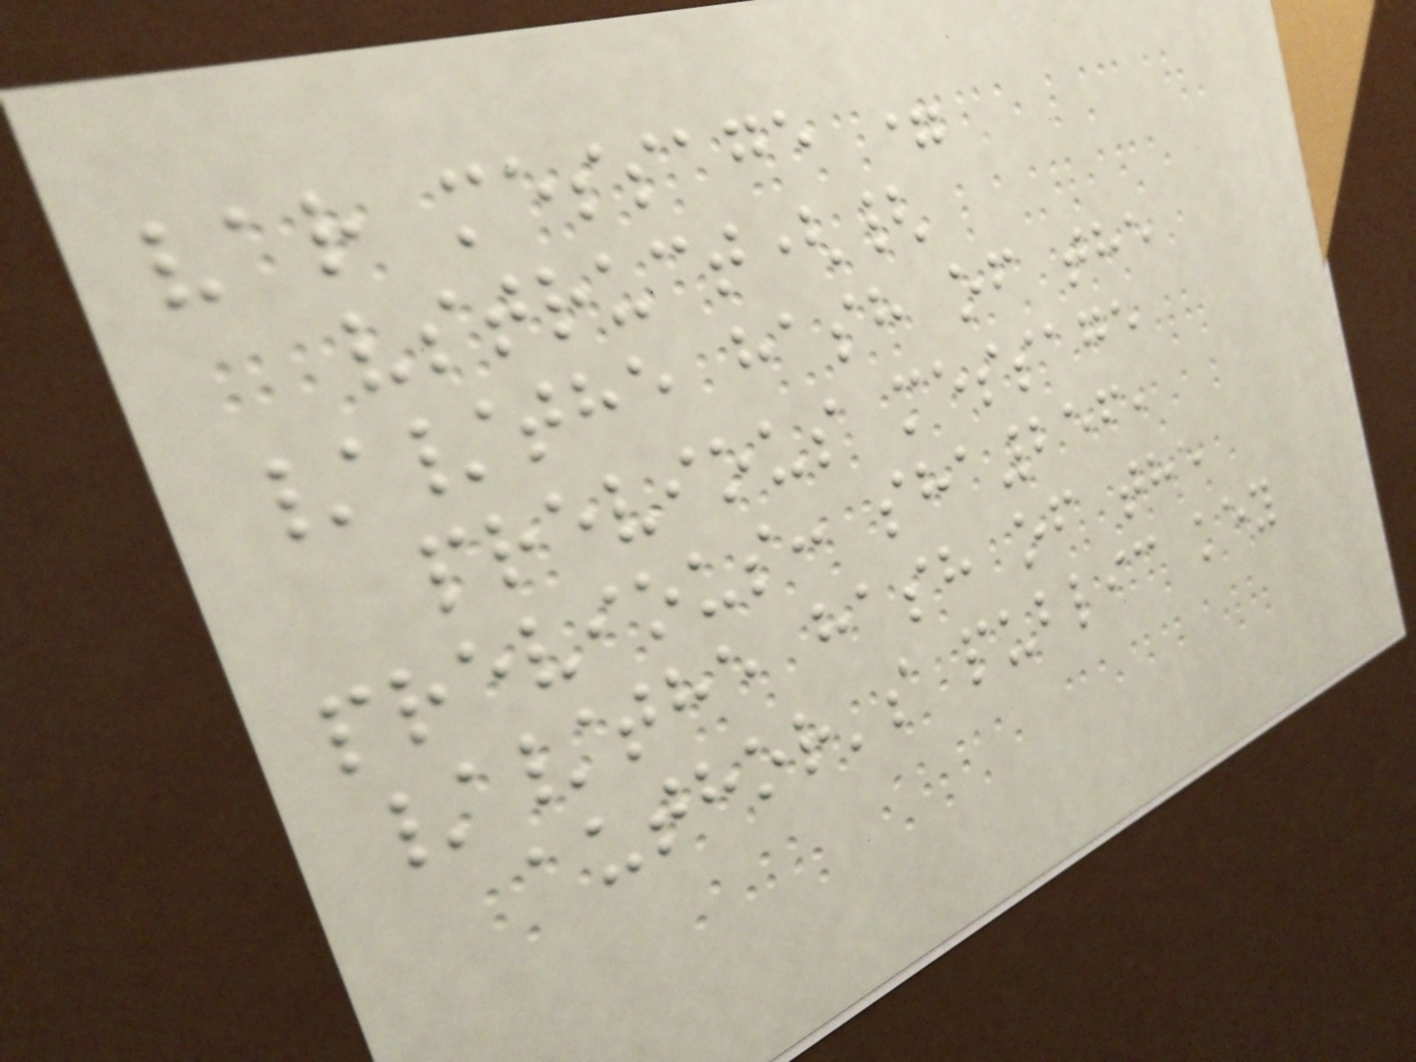var message =
vstruct({
//the hash of the
previous message
previous: sha256,
//the hash of the
author's public key
